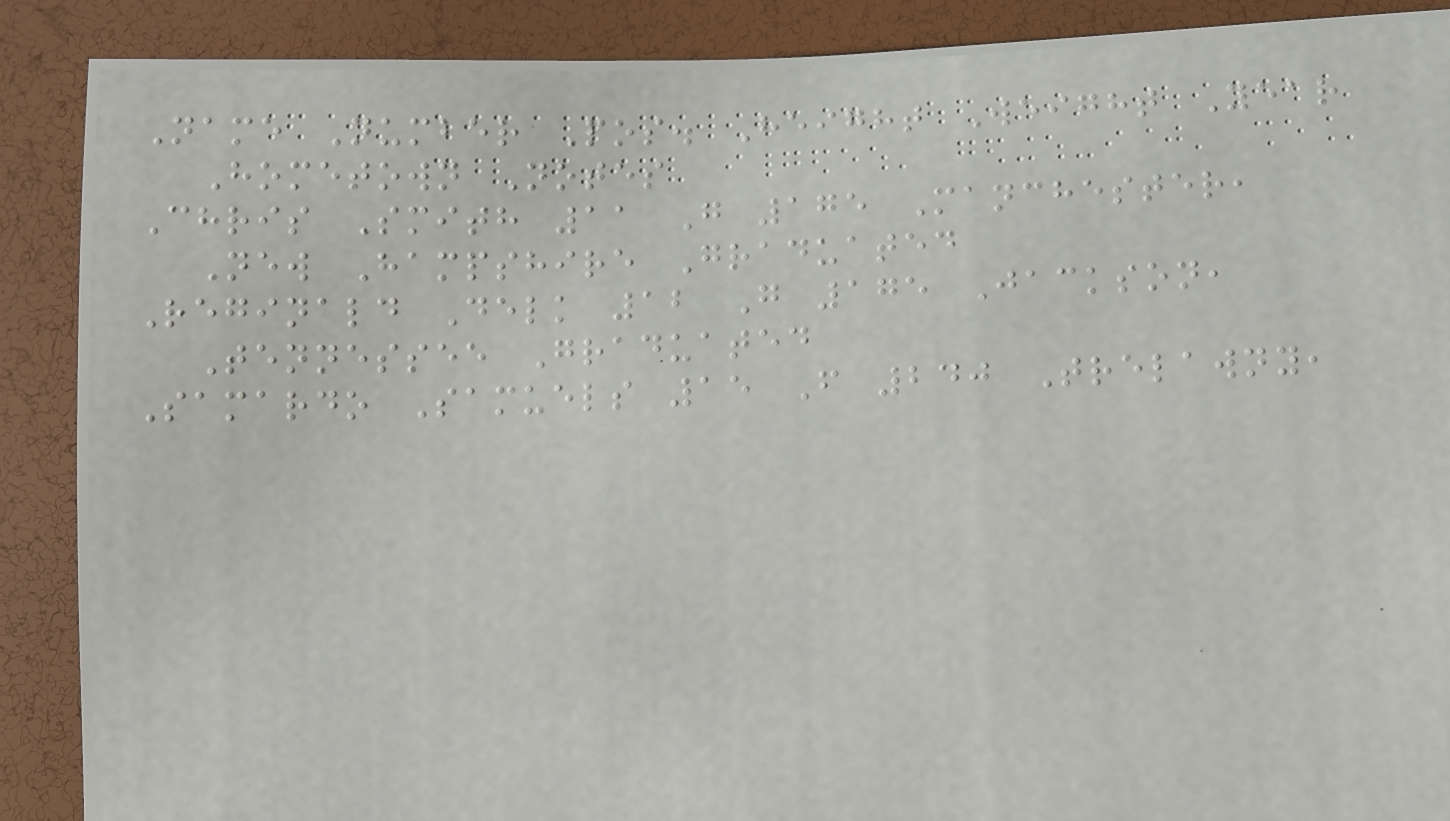Name Number Pos. Height Weight Year
Hometown Notes
Chris Smith 11 G 175 Manchester,
New Hampshire Graduated
Reginald Delk 12 G 175 Jackson,
Tennessee Graduated
Samardo Samuels 15 F 240 Trelawny,
